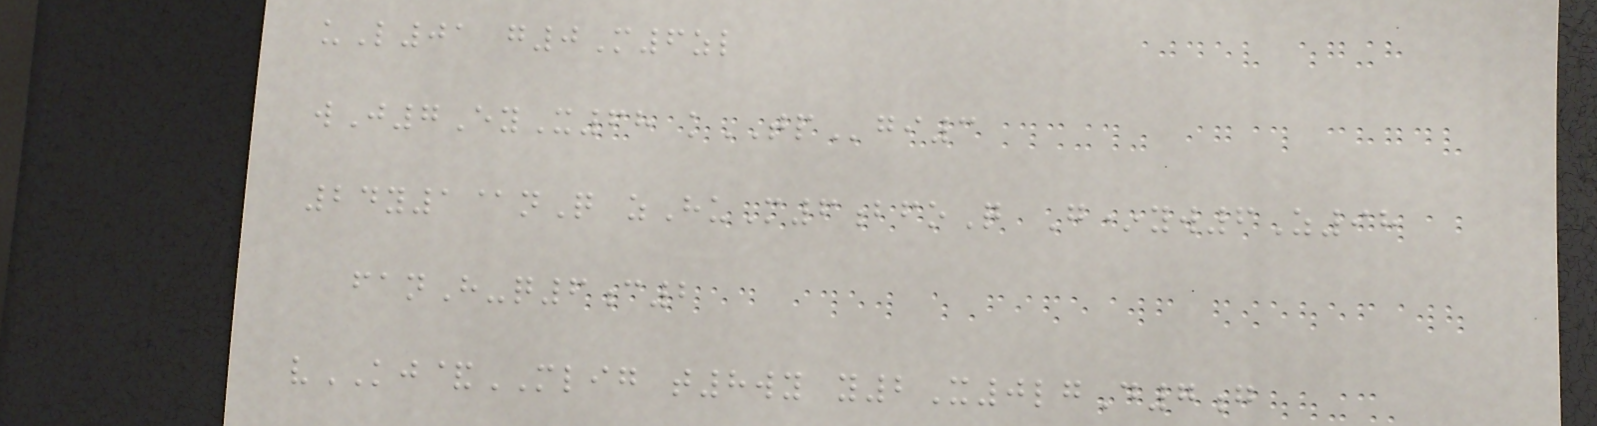uL01 g0M6zl
wJ7EyX68 kTPgi3
24y1@nQ zHuM6bfoQ G*yw6Z98
fanH-q6c2
vKJ&MLIG t8wy y2X0lgD7g
